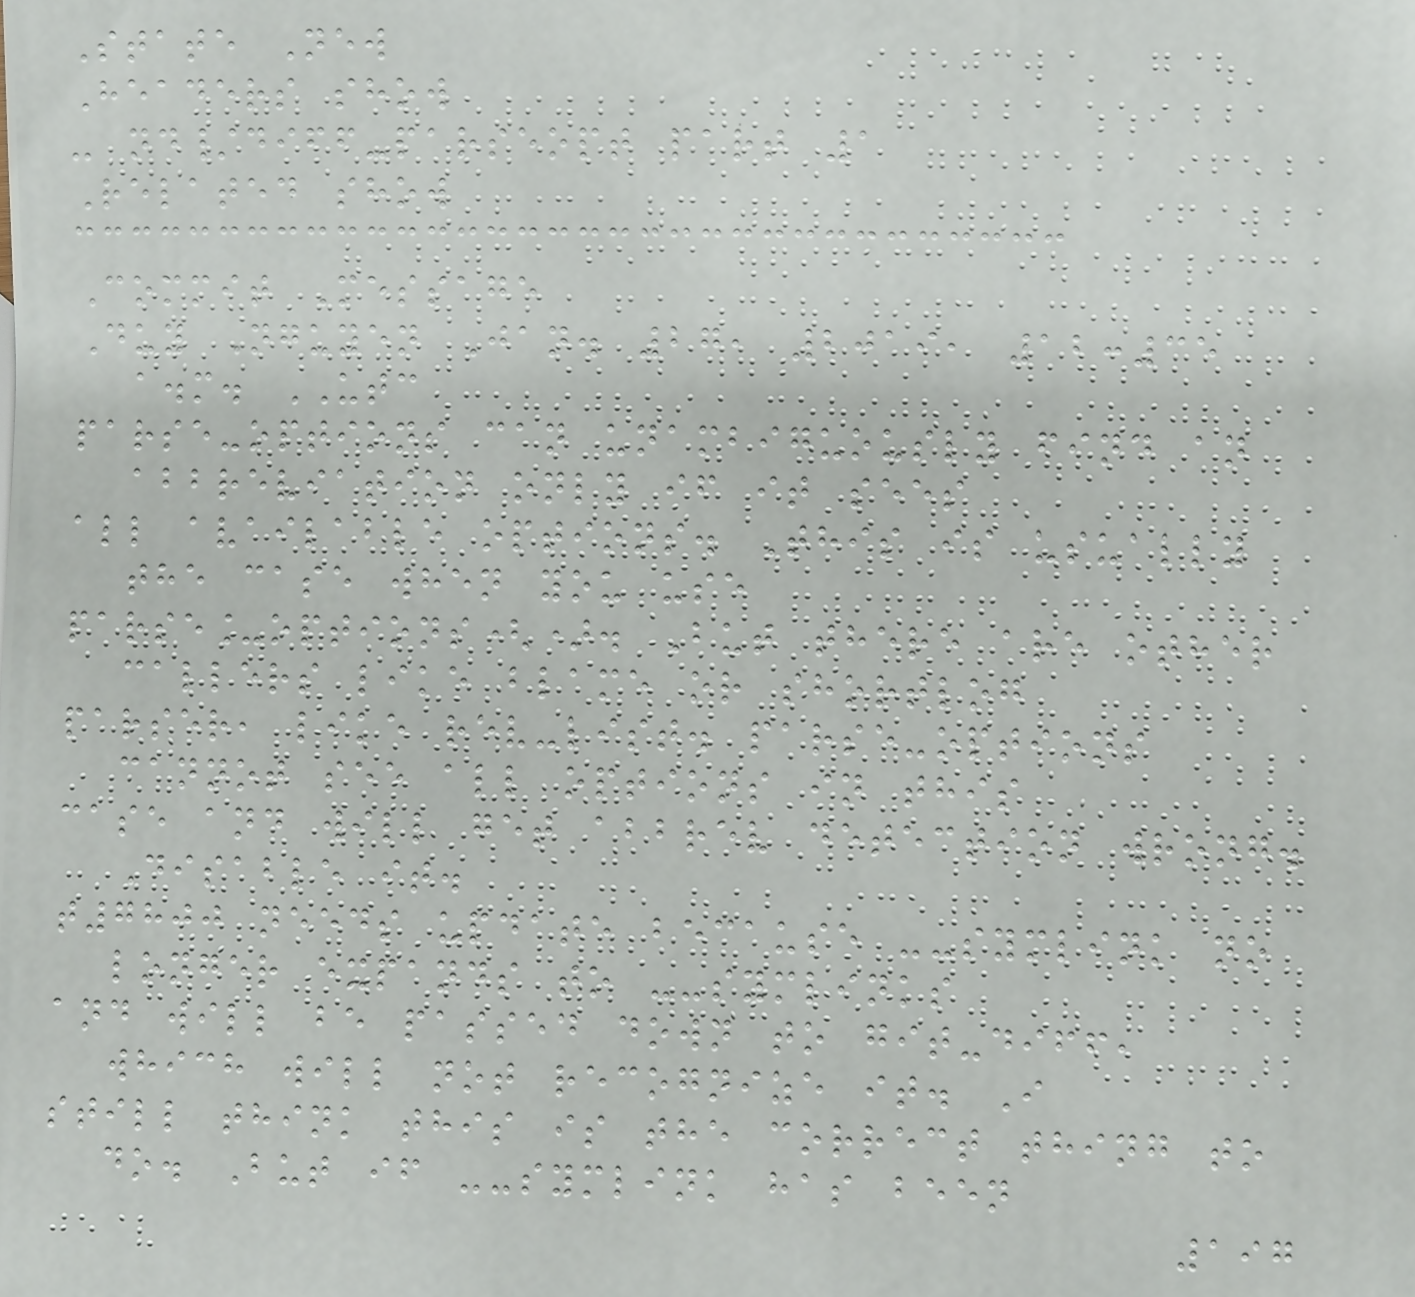State New
Headers show
- nd/diff-parseopt part 1
Related show
Commit Message
Duy Nguyen Jan. 27, 2019, 12:35
a.m. UTC
parse-options can unambiguously find an
abbreviation only if it sees
all available options. This is usually
the case when you use
parse_options(). But there are other
callers like blame or shortlog
parser, like rev-list. parse-options
cannot see all options in this
case and will get abbrev detection wrong.
Disable it.
t7800 needs update because --symlink no
longer expands to --symlinks
and will be passed down to git-diff,
which will not recognize it. I
still think this is the correct thing to
do. But if --symlink has been
197
